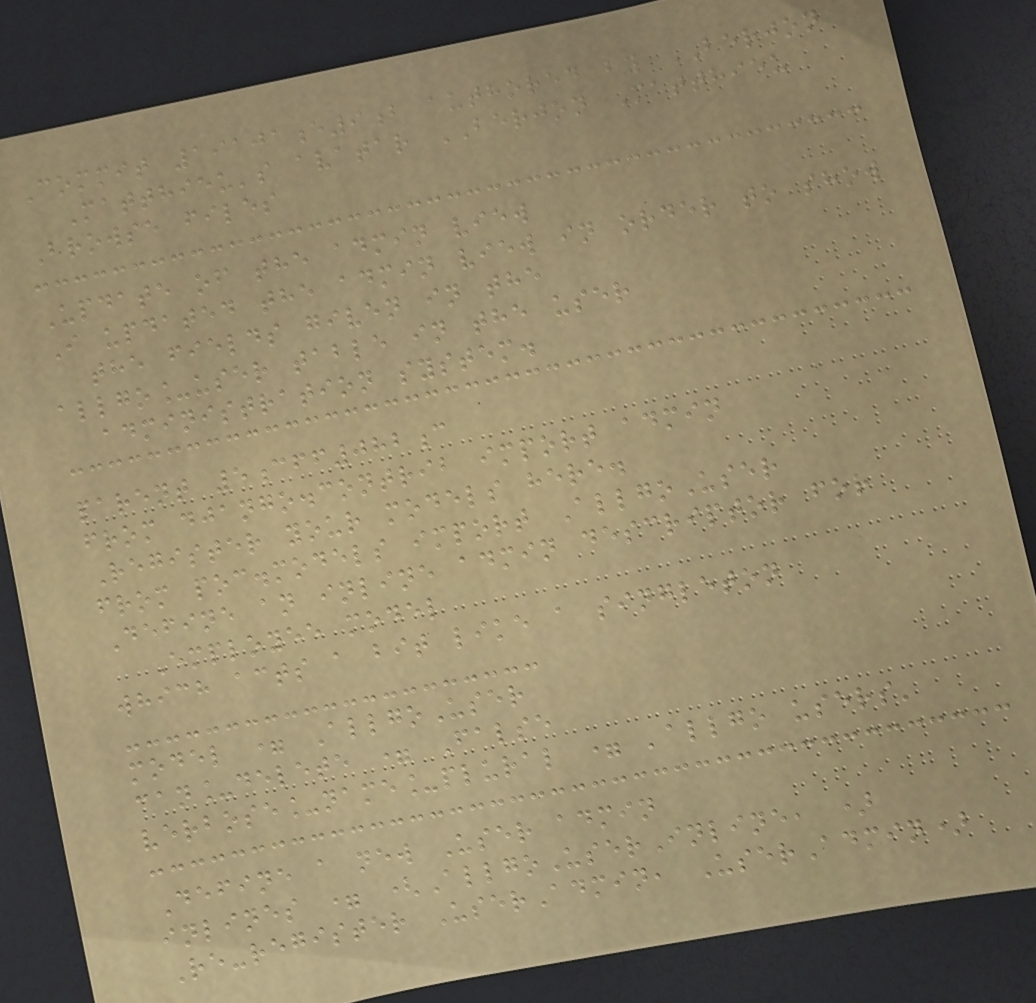Commit 19101e9b authored by BERJON
Matthieu's avatar BERJON Matthieu
Browse files
Update of the admin view
I updated the admin view in order to show
the fields given in the
allgo_user table in the user
administration system.
parent 5cff082c
from django.contrib import admin
Register your models here.
from poc.models import AllgoUser
Define an inline admin descriptor for
Employee model
which acts a bit like a singleton
model = AllgoUser
can_delete = False
verbose_name_plural = 'allgo users'
Define a new User admin
inlines = (AllgoUserInline, )
Re-register UserAdmin, UserAdmin)
